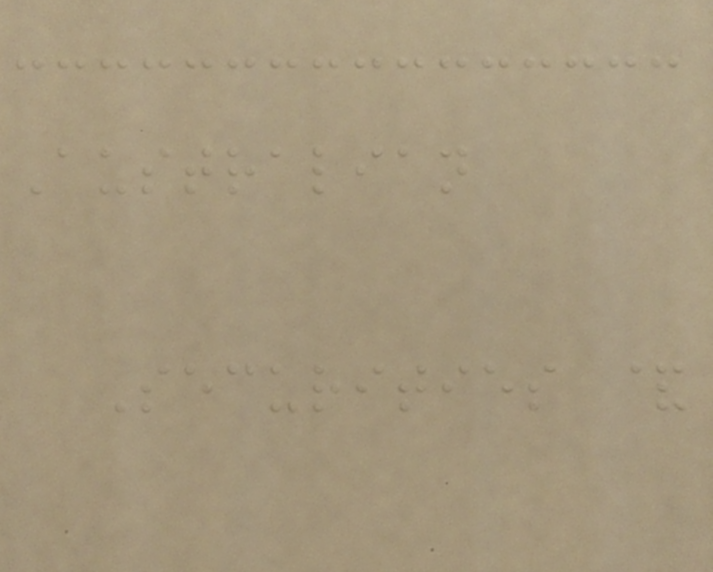Australian
Securities &
